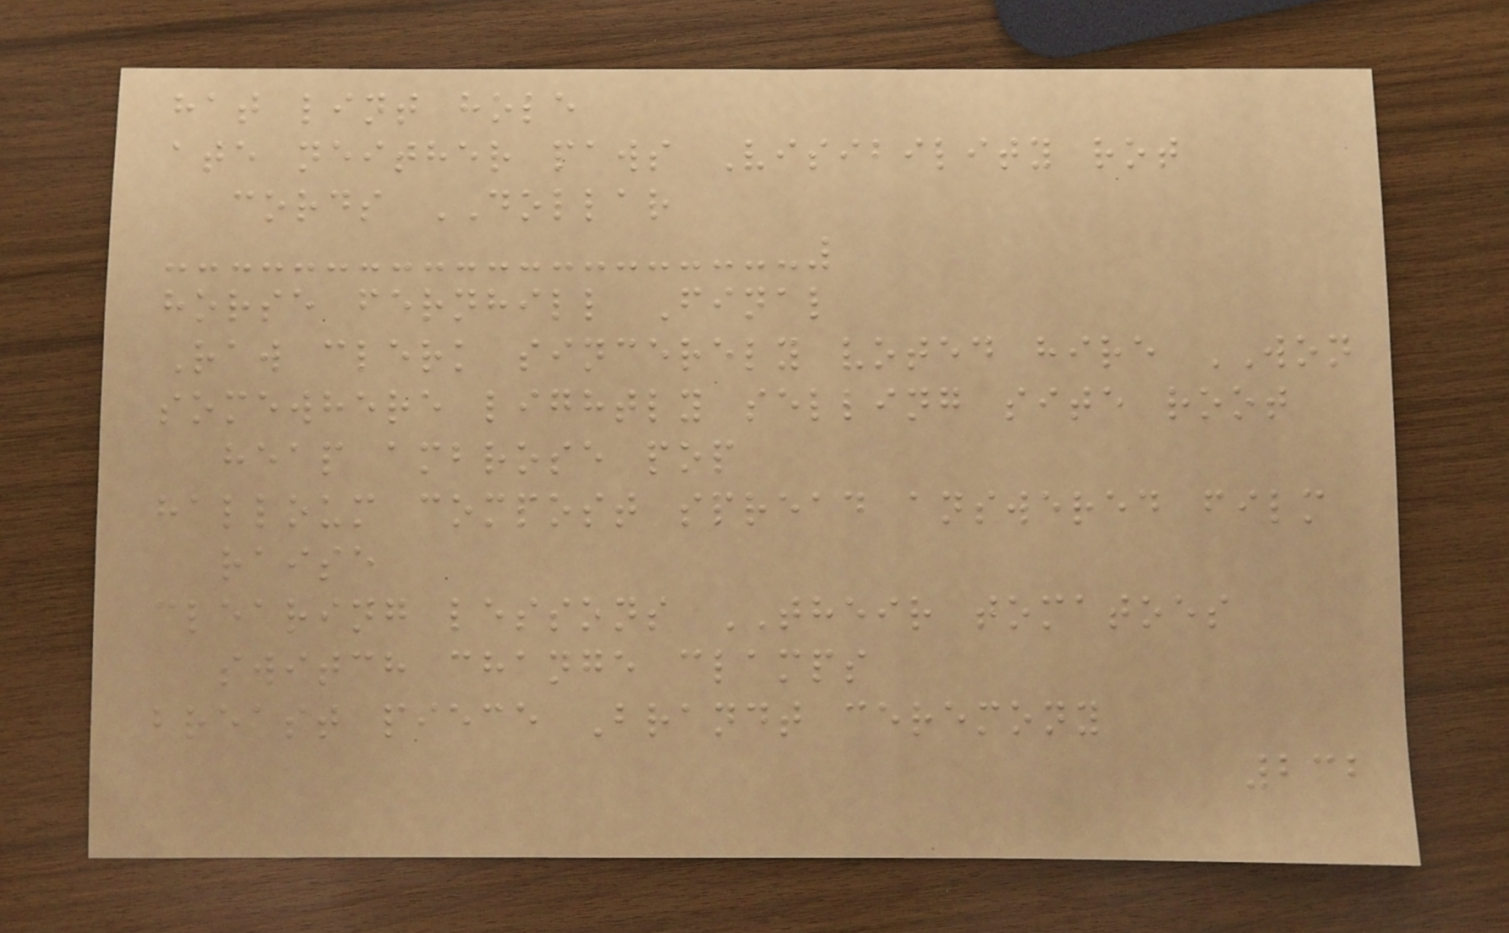hat lint hole
ate neither paws Visibility rot
cords DOLLAR
horse fernhill Final
Raw clerk sincerely voted hire WON
somewhere lightly selling site root
heap ambrose pop
halloum compost spread answered film
raise
clearing lessons THEIR tomatoes
switch change clamps
breast piece Brandt ceremony
232
